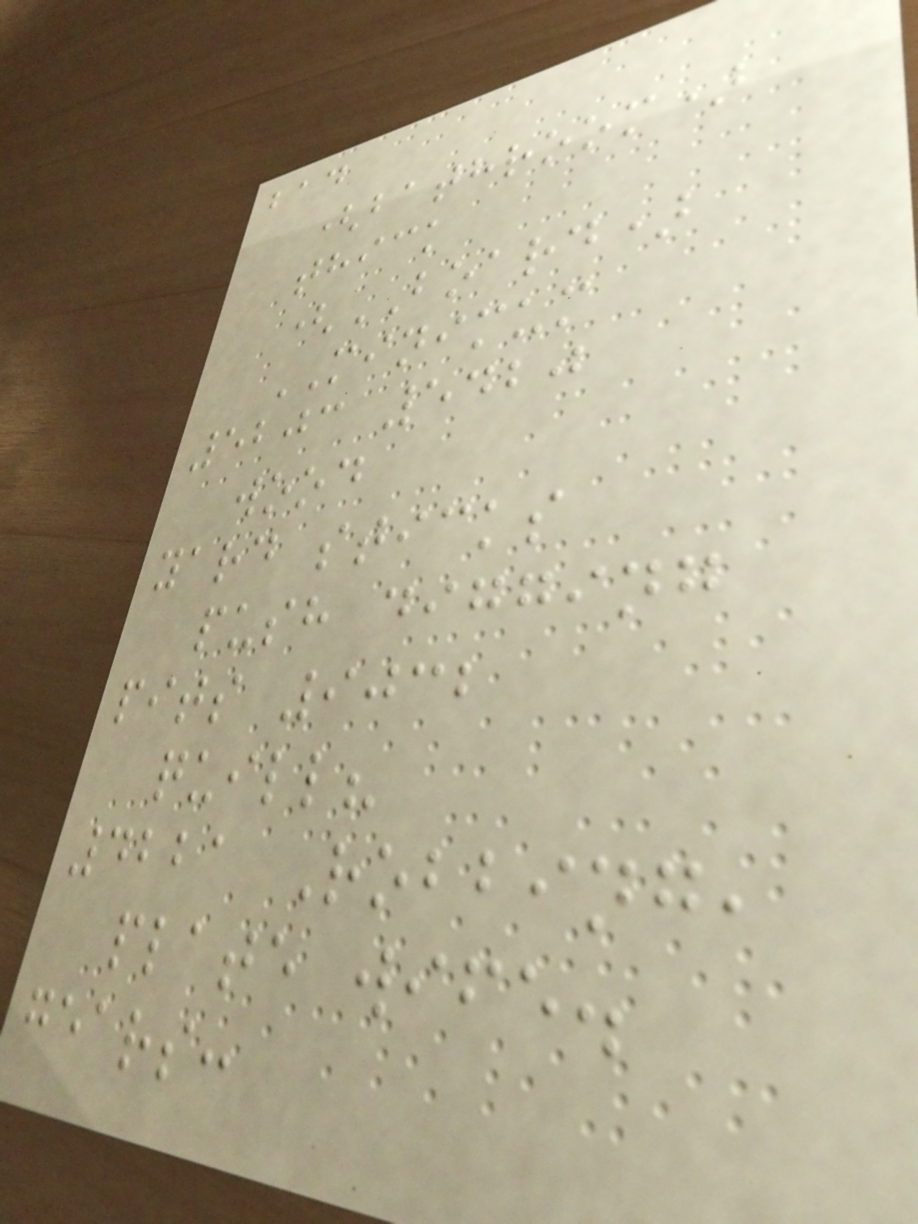bad
(bathroom)
thick
(BOARD)
MINIMUM
5203 5420
wood
yard sticks
push digging
pits 9032
quill?
4221 Robbing,
plate wife.
gears:
